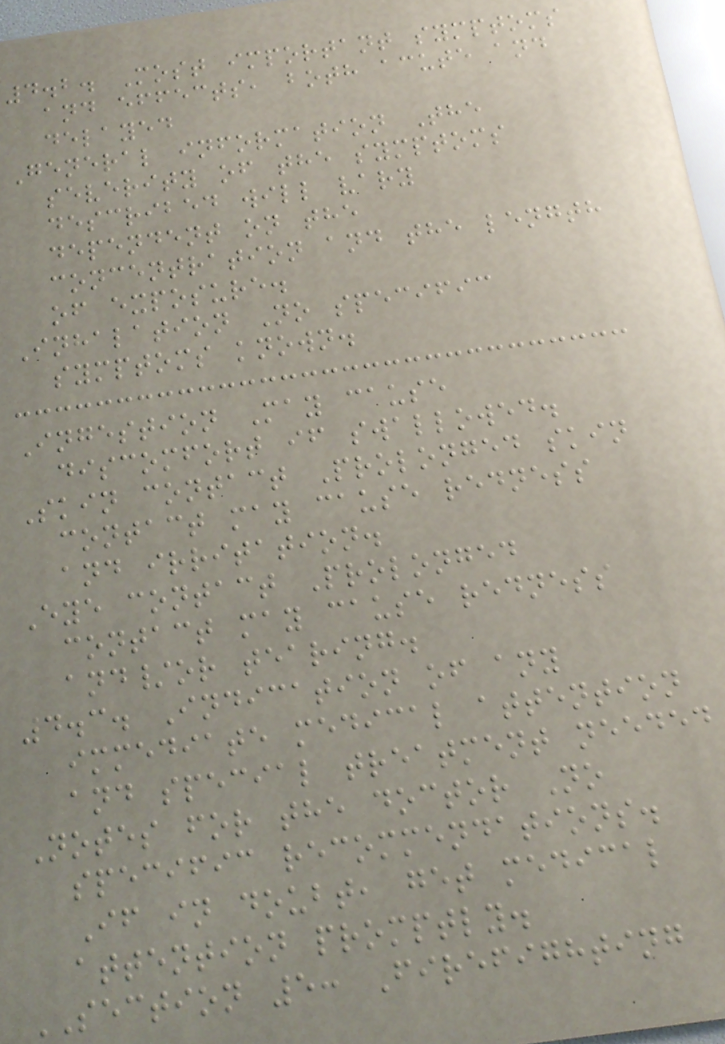4.2. Most important symptoms
and effects, both acute and
delayed
General information The
severity of the symptoms
described will vary
dependent on the
concentration and the length
of exposure.
Inhalation No specific
symptoms known.
Ingestion May cause
discomfort if swallowed.
Skin contact Prolonged skin
contact may cause redness
and irritation.
Eye contact Prolonged
contact may cause redness
and/or tearing.
4.3. Indication of any
immediate medical attention
and special treatment needed
Notes for the doctor No
specific recommendations.
If in doubt, get medical
attention promptly.
SECTION 5: Firefighting
